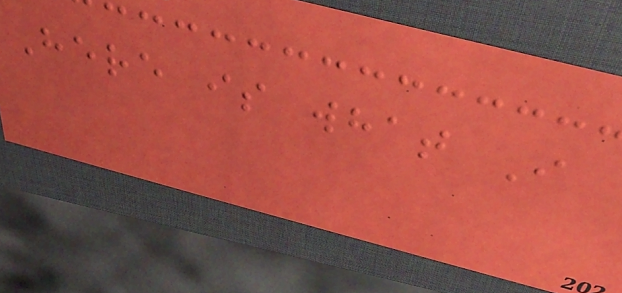Here is what I
